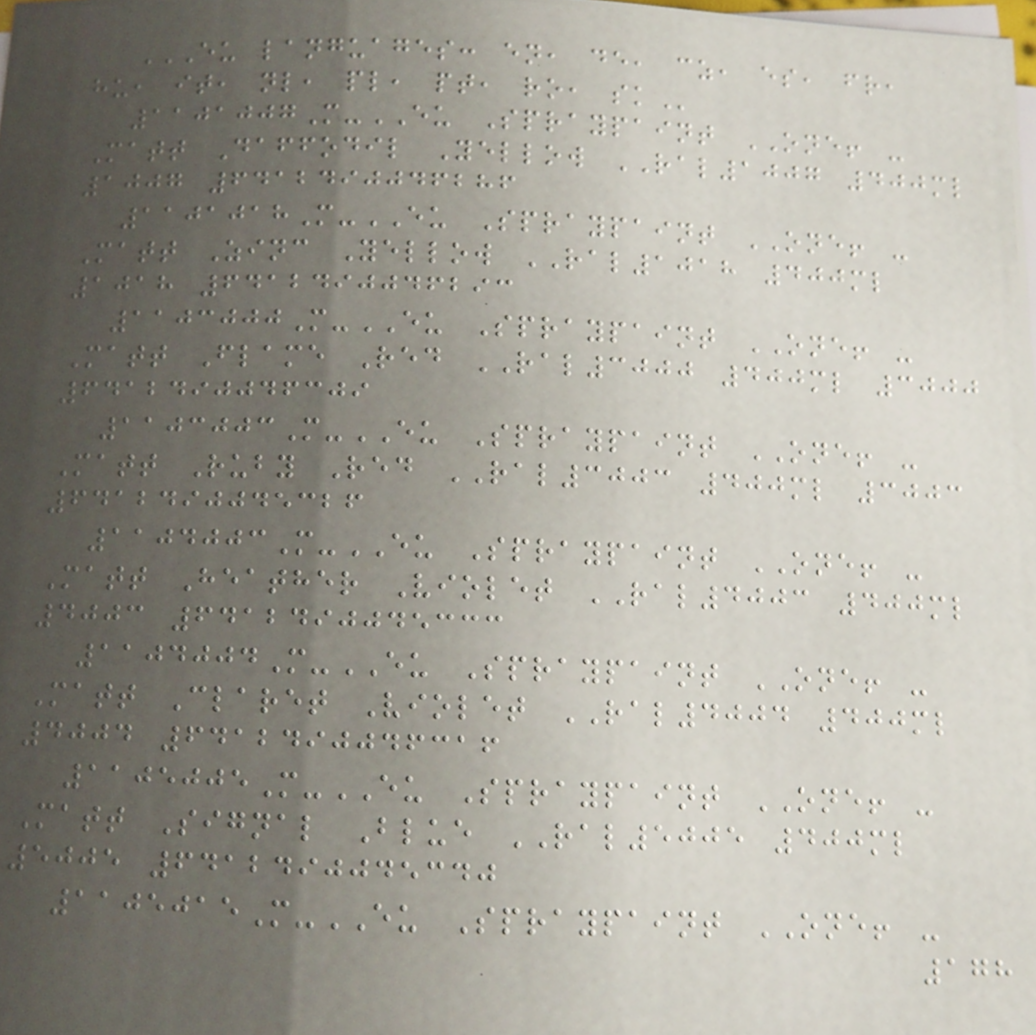EU LANGUAGES: EN, DE, CZ, ES, FR,
HU, IT, NL, PL, PT, RO, SK
1101007M-EU Spraypaint ONE! -
Matt Daffodil Yellow RAL1007 400ml
1007 6412490046286
1101018M-EU Spraypaint ONE! -
Matt Zinc Yellow RAL1018 400ml
1018 6412490046293
1103000M-EU Spraypaint ONE! -
Matt Flame Red RAL3000 400ml 3000
6412490046309
1103003M-EU Spraypaint ONE! -
Matt Ruby Red RAL3003 400ml 3003
6412490045326
1104003M-EU Spraypaint ONE! -
Matt Heather Violet RAL4003 400ml
4003 6412490045333
1104004M-EU Spraypaint ONE! -
Matt Claret Violet RAL4004 400ml
4004 6412490046316
1105005M-EU Spraypaint ONE! -
Matt Signal Blue RAL5005 400ml
5005 6412490045340
1105015M-EU Spraypaint ONE! -
178
